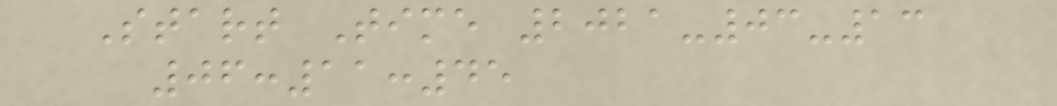Start Time 2021-03-13
06:11:45
